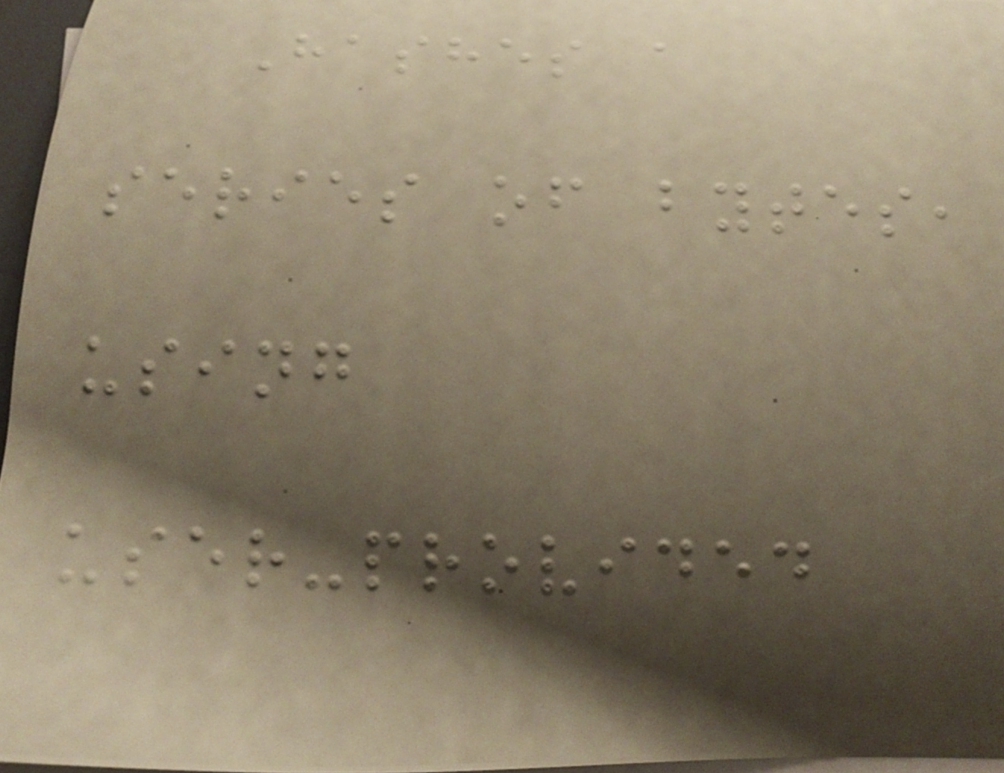Hashes a
series of bytes,
using
user-provided
